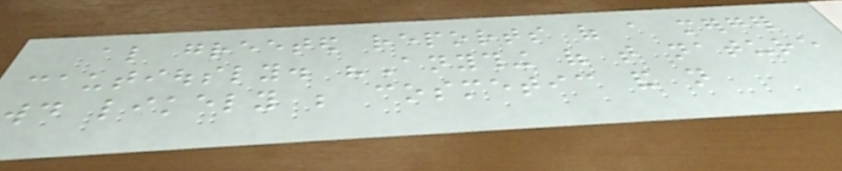also greeted reports of a merger
cautiously. "Anything of that nature
would likely be cosmetic and not
